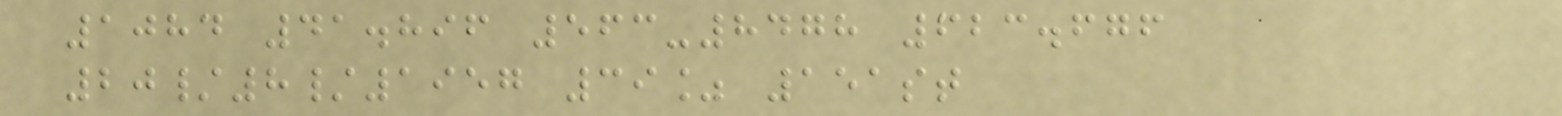1084 41.896 563-8478 623.676
20/8/1957 39% 151st
